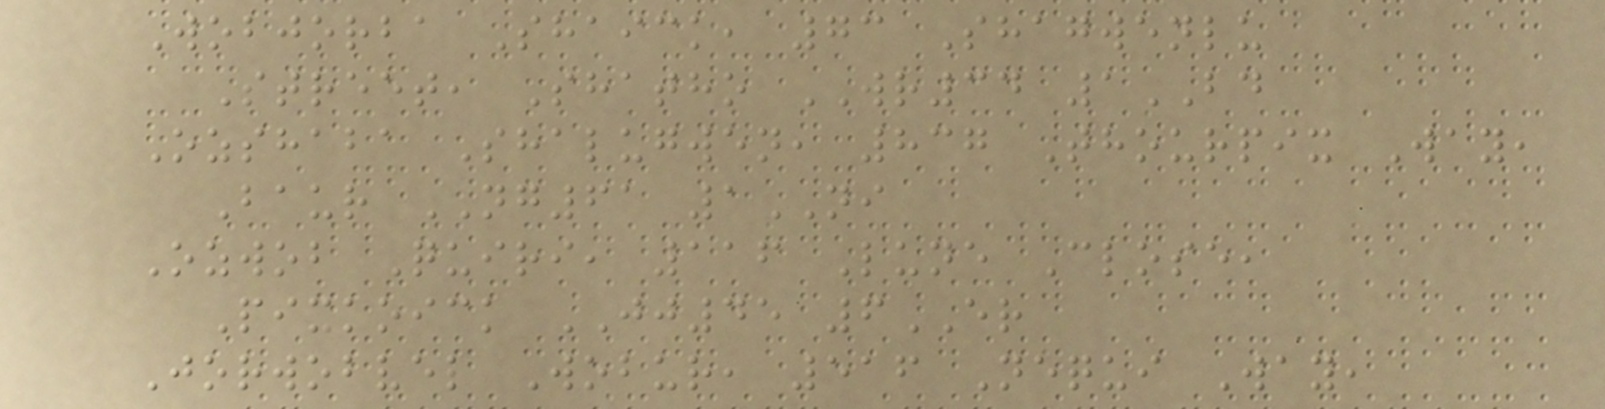Wobjorba Shaick, 73 Shagwenlu
Street, Shatho WR34 1BD
Ozshaba Shalugwen, 837 Thourpix Way,
Baur NG61 1NI
Ozwob Quiri, 116 Lune Close,
Pixkoick JJ45 6ER
Jorwobvel Wobur, 516 Nequi Way,
